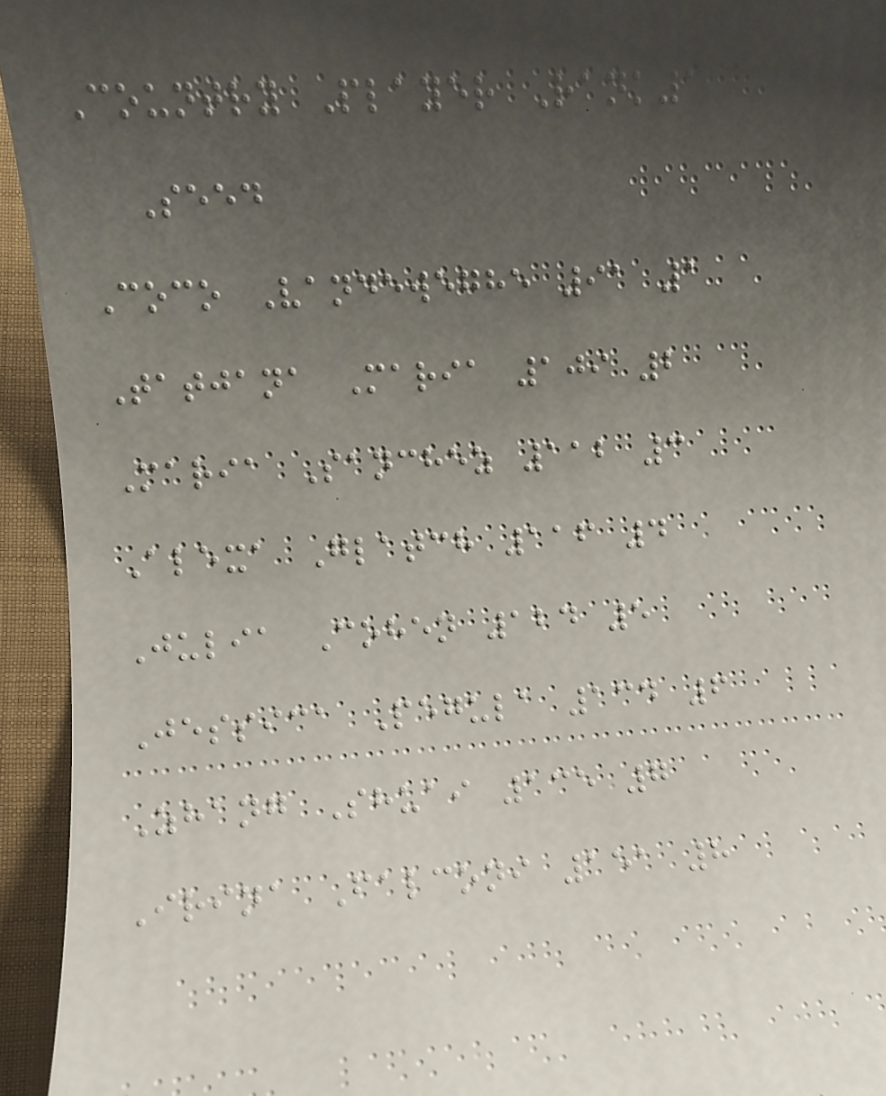Country Player Rank1
Seed
Coco Vandeweghe 91 1
Tatjana Maria 109 2
Maria Sanchez 112 3
Alexa Glatch 116 4
Julia Cohen 124 5
Jessica Pegula 134 6
Zhang Shuai 135 7
Irina Falconi 151 8
